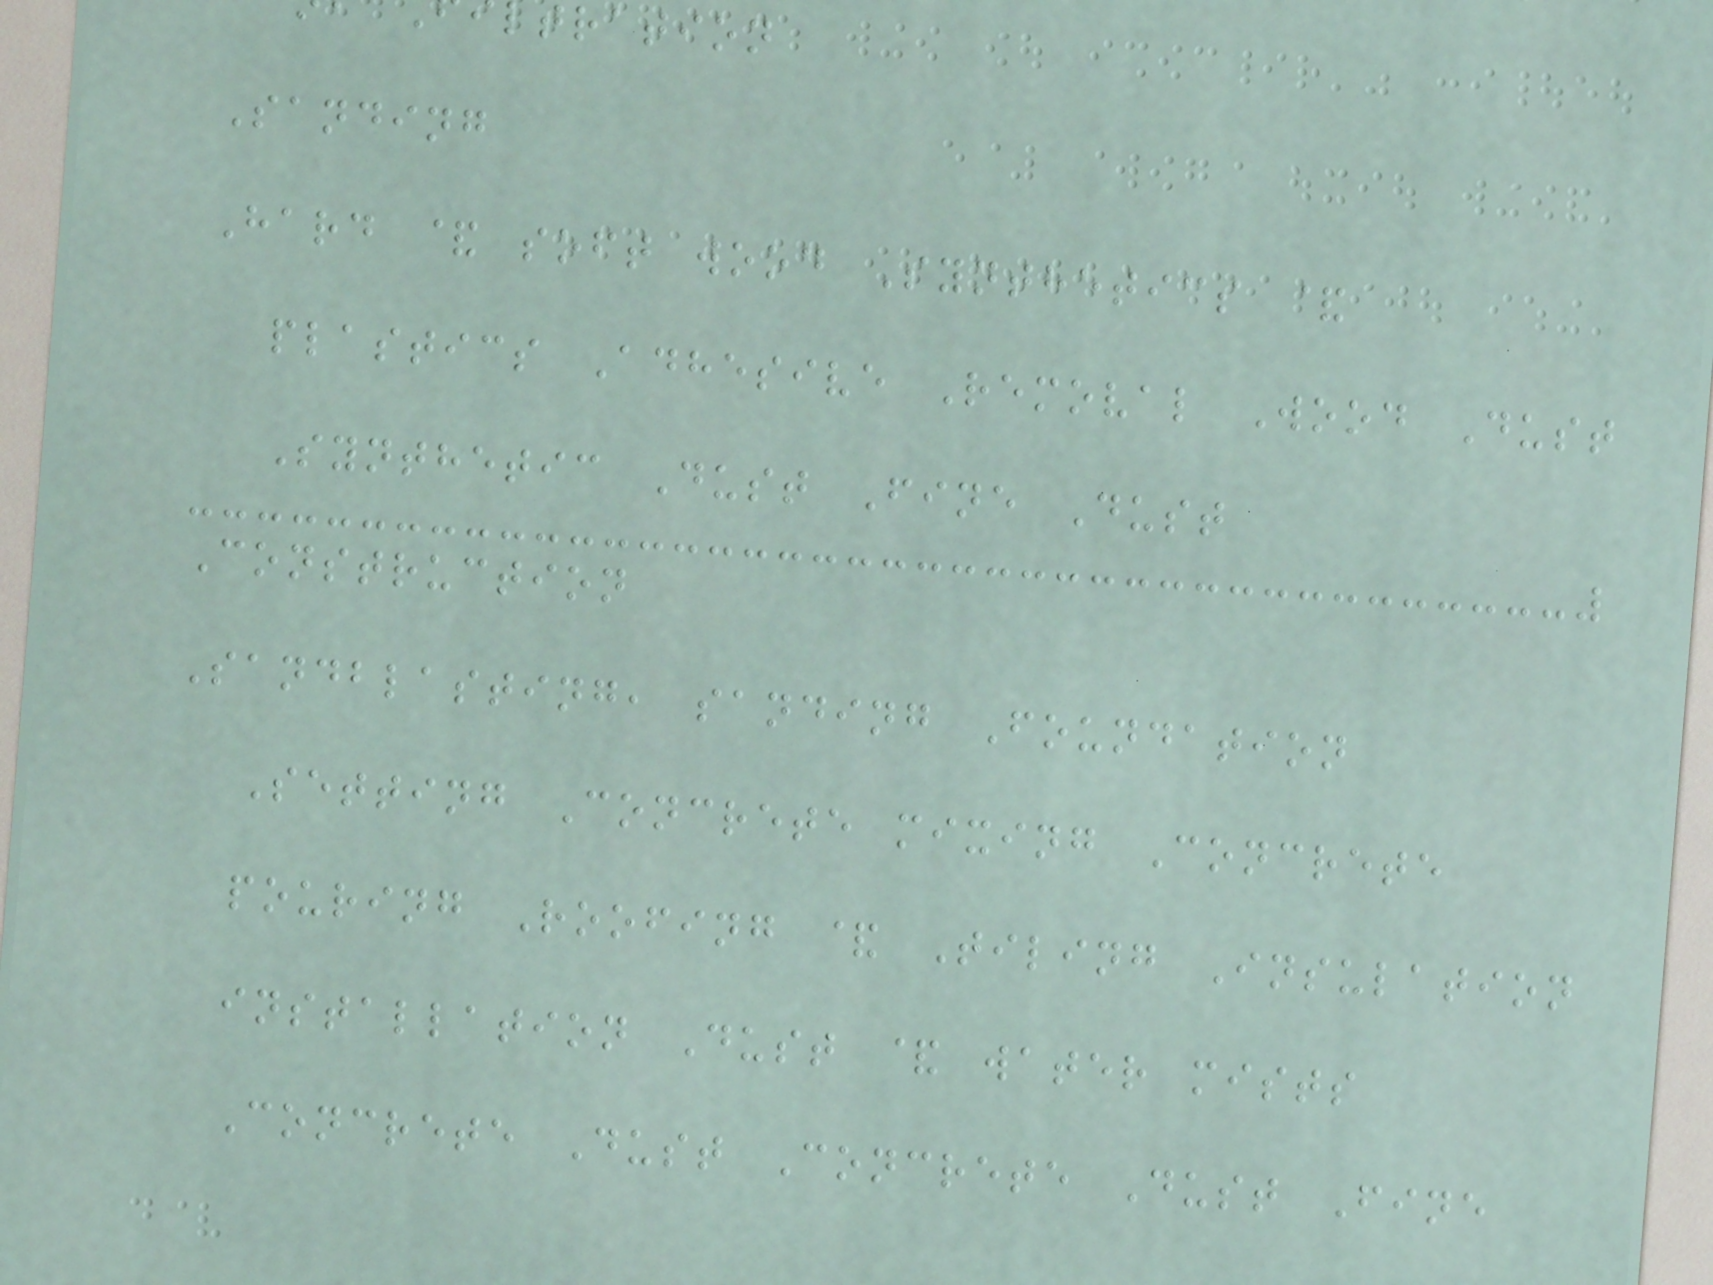tration
Sanding
Hard & soft wood Synthetics &
plastics Adhesive Removal Wood Dust
Synthetic Dust Fine Dust
Construction
Sandblasting, sanding Foundation
Setting Concrete mixing Concrete
pouring Roofing & Tiling Insulation
installation Dust & water mists
Concrete Dust Concrete Dust Fine
